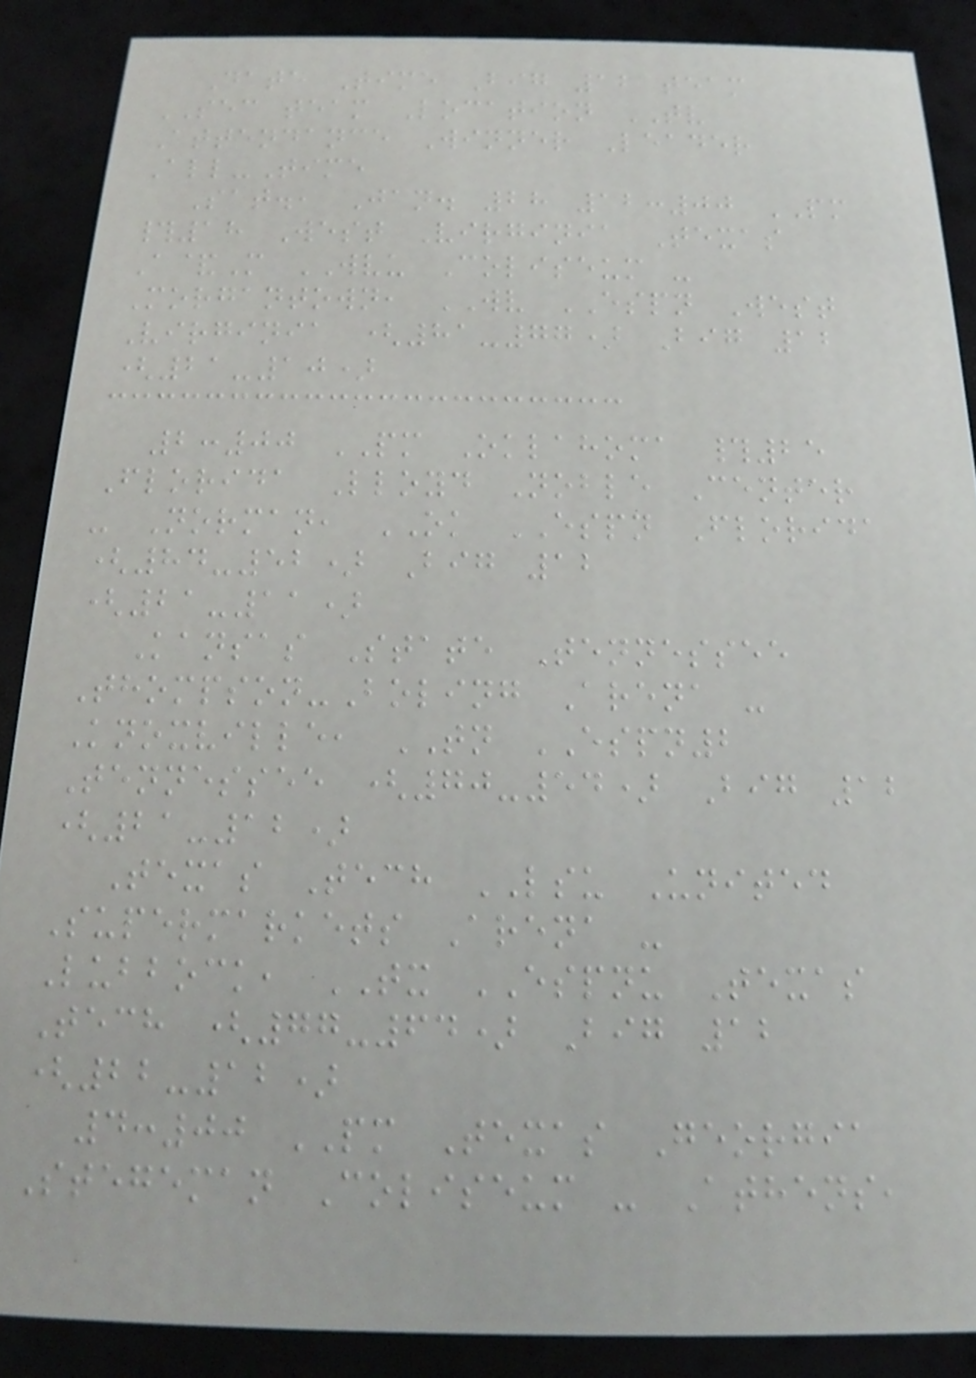Date Time Big 12 team
SEC team Location TV
Attendance Winner Leader
All-Time
Sat., Jan. 28 12:00 PM
#18 West Virginia Texas
A&M WVU Coliseum -
Morgantown, WV ESPN West
Virginia (81-77) Big 12
(21-10)
2:00 PM Oklahoma #25
Florida Lloyd Noble Center
- Norman, OK ESPN Florida
(84-52) Big 12
(21-11)
Kansas State Tennessee
Thompson-Boling Arena -
Knoxville, TN ESPN2
Tennessee (70-54) Big 12
(21-12)
Texas Tech LSU United
Supermarkets Arena -
Lubbock, TX ESPNU Texas
Tech (77-64) Big 12
(22-12)
4:00 PM Texas Georgia
Stegeman Coliseum - Athens,
